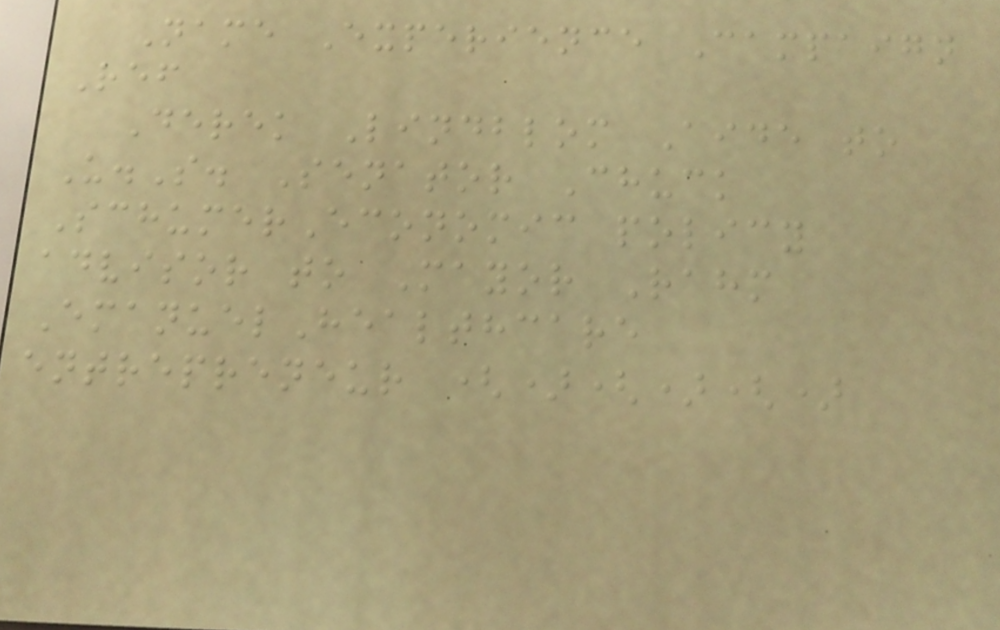Name Experience Campaign
Ref
Derek Lindblom Aide to
U.S. Senator Chuck
SchumerEconomic policy
advisor to Mayor Rahm
EmanuelHealthcare
entrepreneur ()()()
